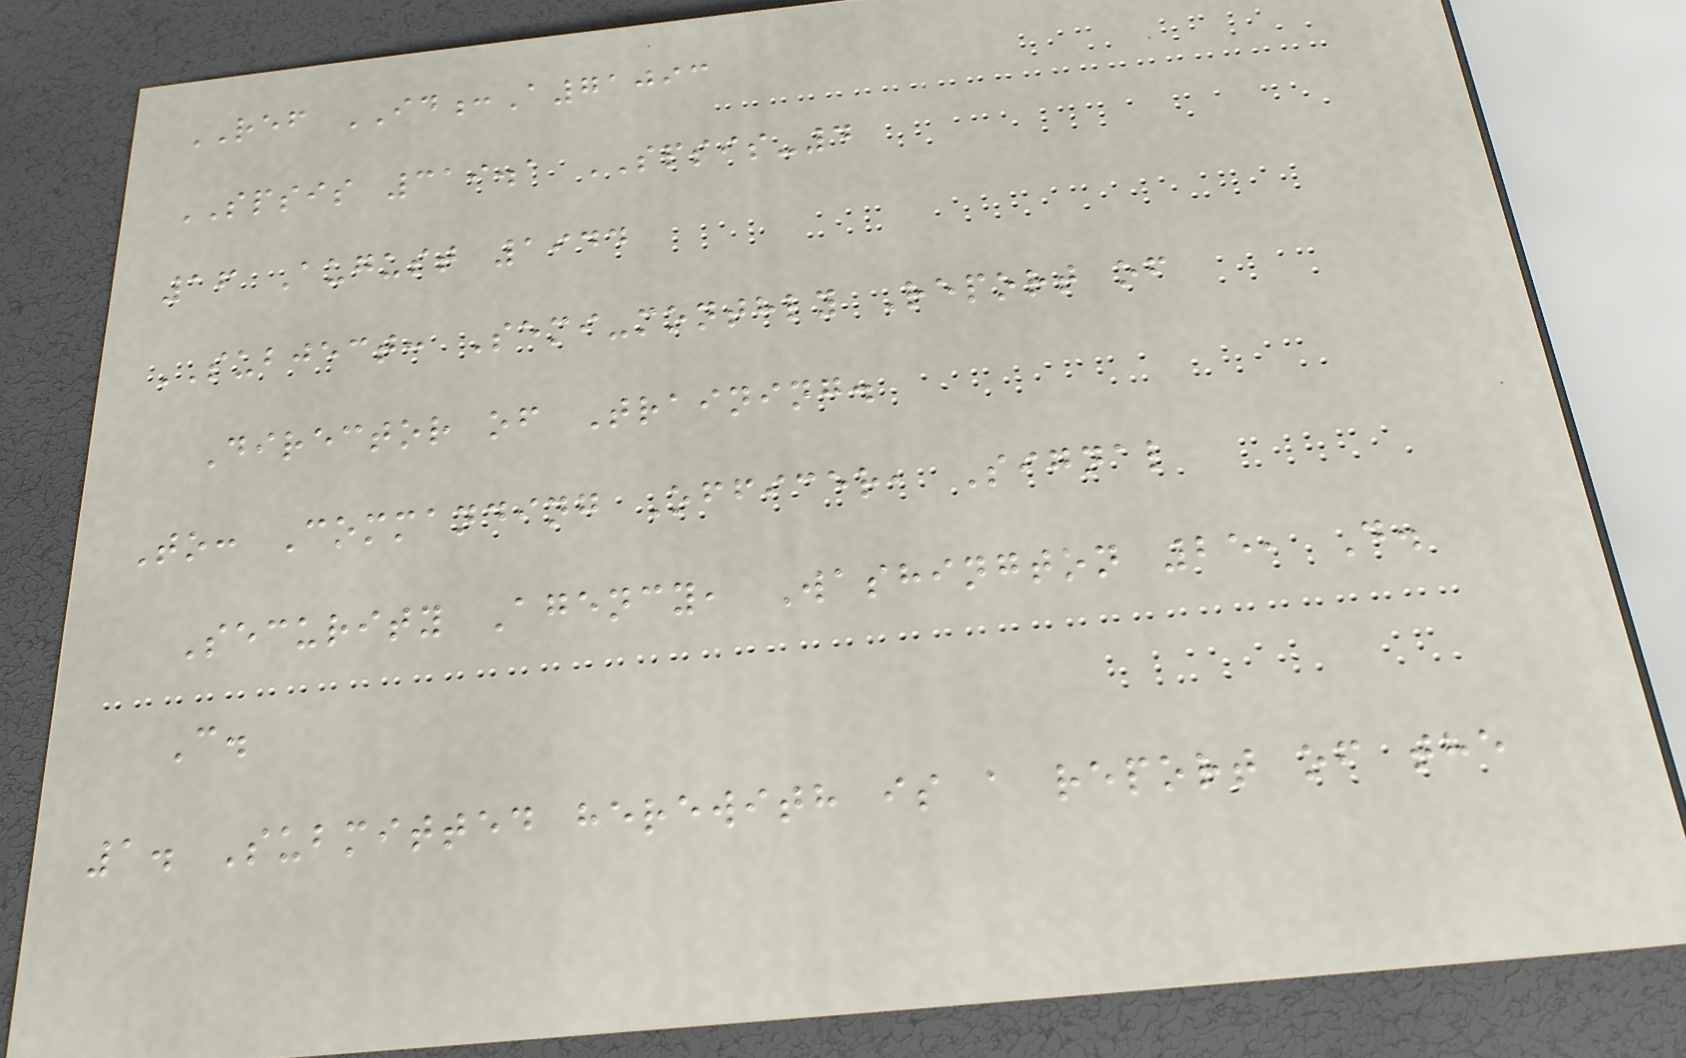REF ID:A71093
SPSIS 319.1 SPSIS-4
16 August 1944
SUBJECT: Semi-monthly Report of
Director of Training.
To: Commanding Officer, Signal
Security Agency, Washington 25, D.
C.
1. Submitted herewith is a report of the
